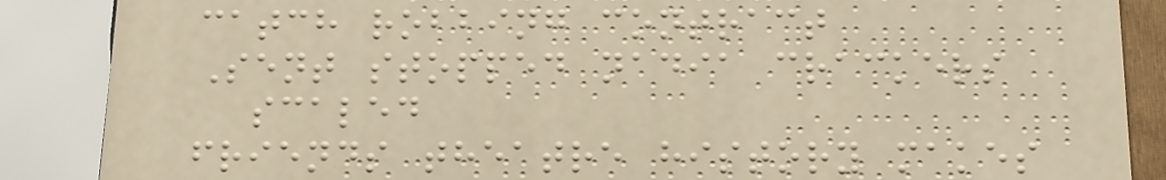catch robbing contract
Sent stopped nadia crackers
scaled
friends theatre history makes
